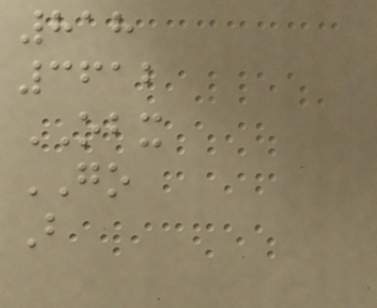818
3612
OBX
GO
B
